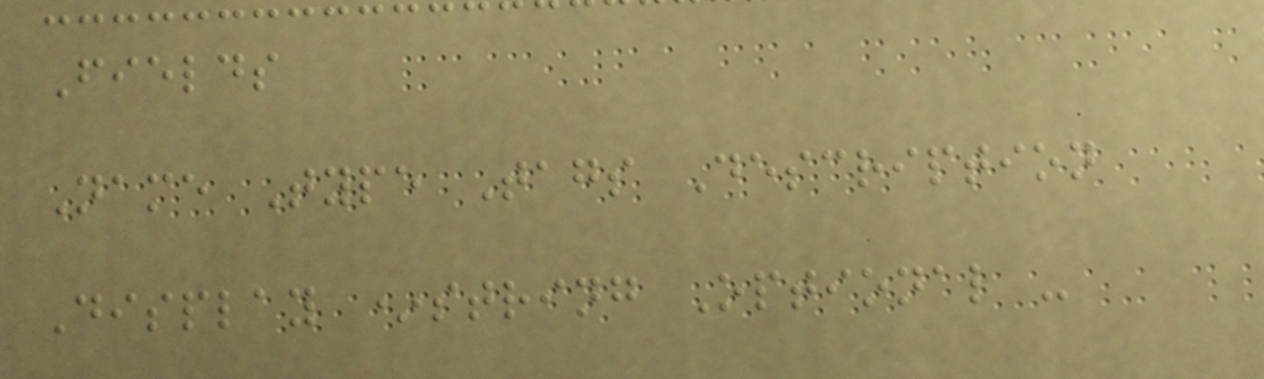Fields
Name Type Tags Description
Display *string Optional -
